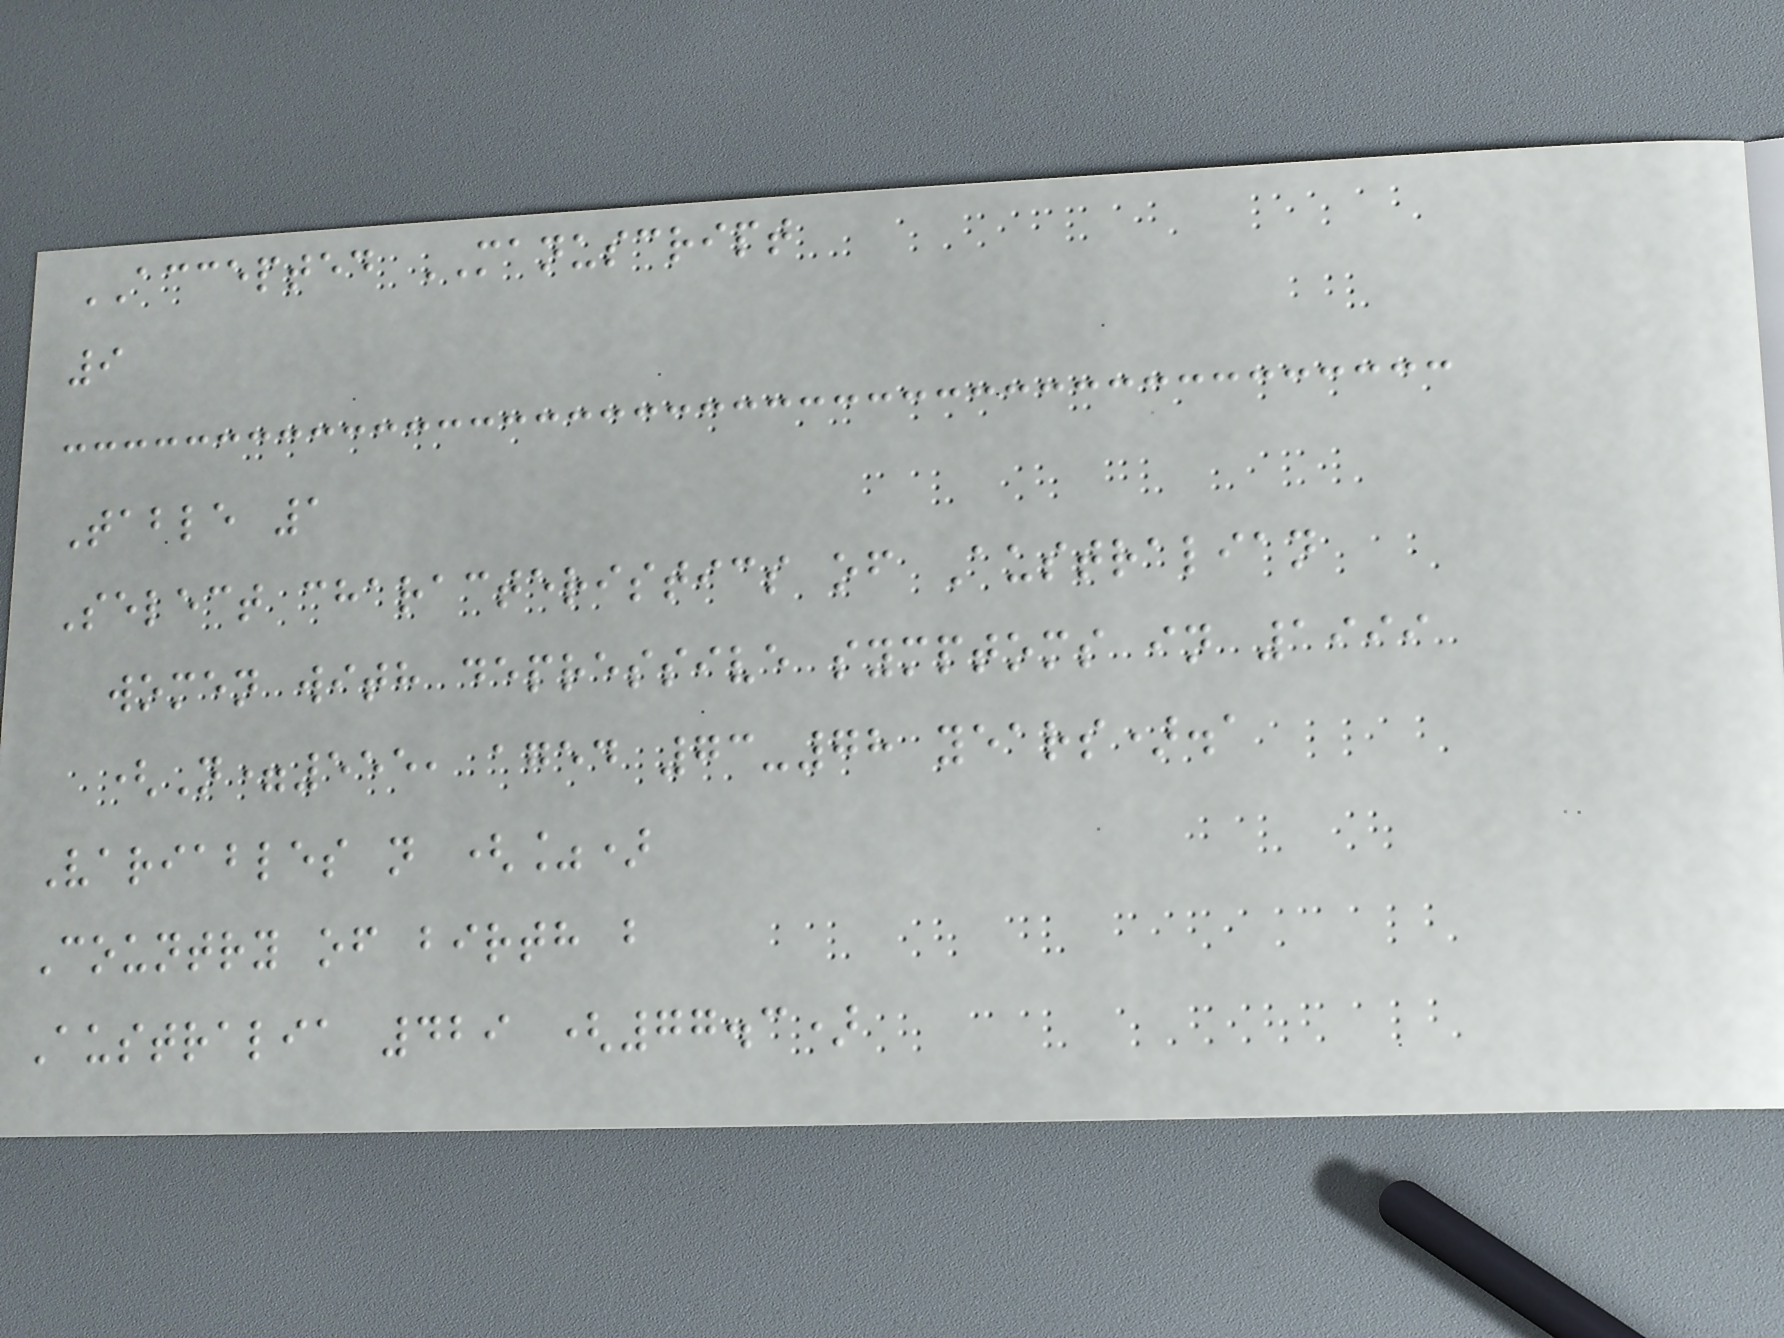ACCEPTED MANUSCRIPT
9
Table 1
Select characteristics of Australian
women with depressive symptoms in 1999
(N=555, aged 73-78 years).a
Variables n (%)
Country of birth b
Australia 429 (77.3)
